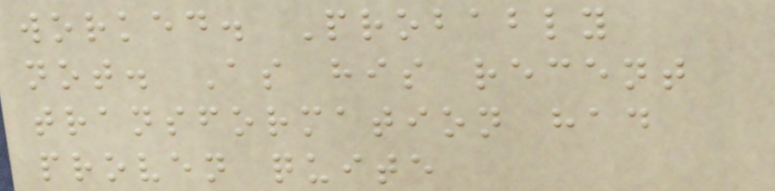worked. Probably
not. As his recent
transformation had
proven quite
